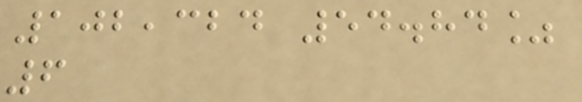102,324 54.84%
6
